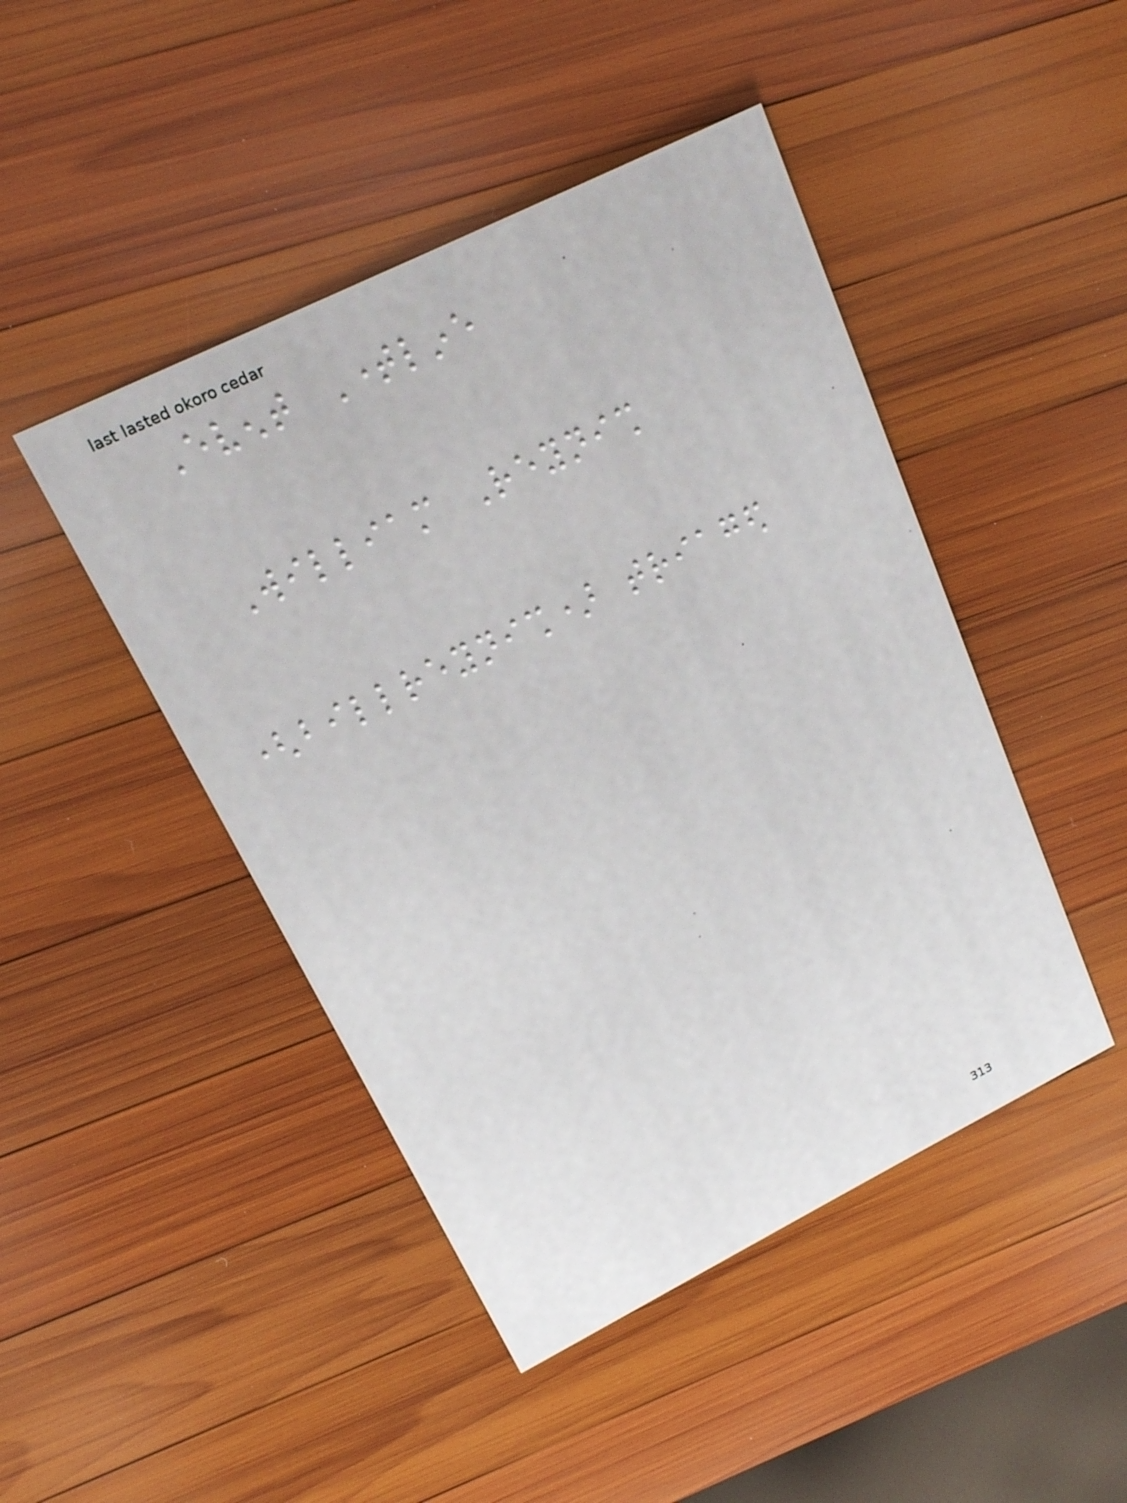Event Timeline
William Reynish
(billreynish) triaged
